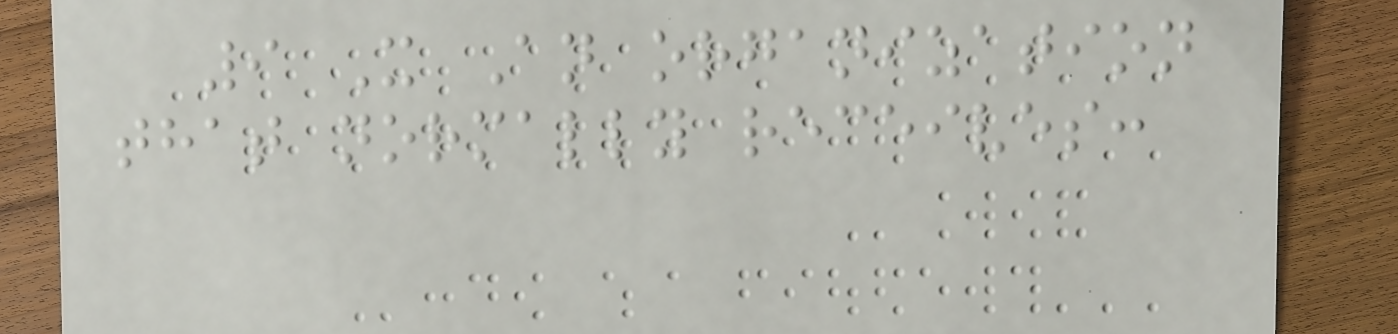9 X An organization
that normally receives:
